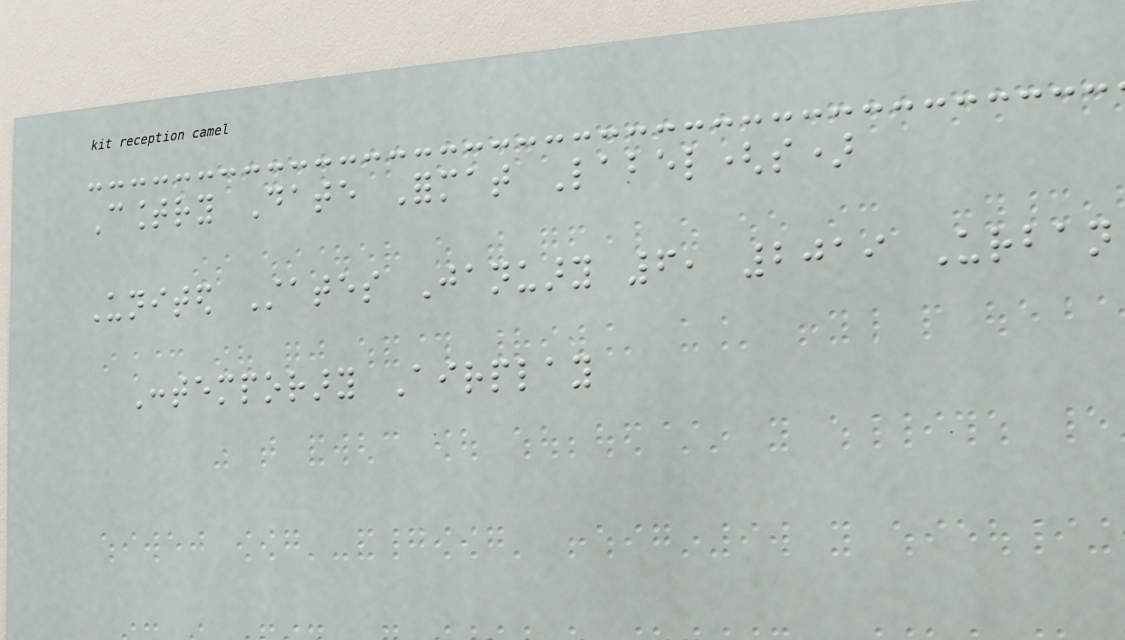Country Date Format Label(s)
United States January 6, 2019 Urban
Contemporary Airplay
